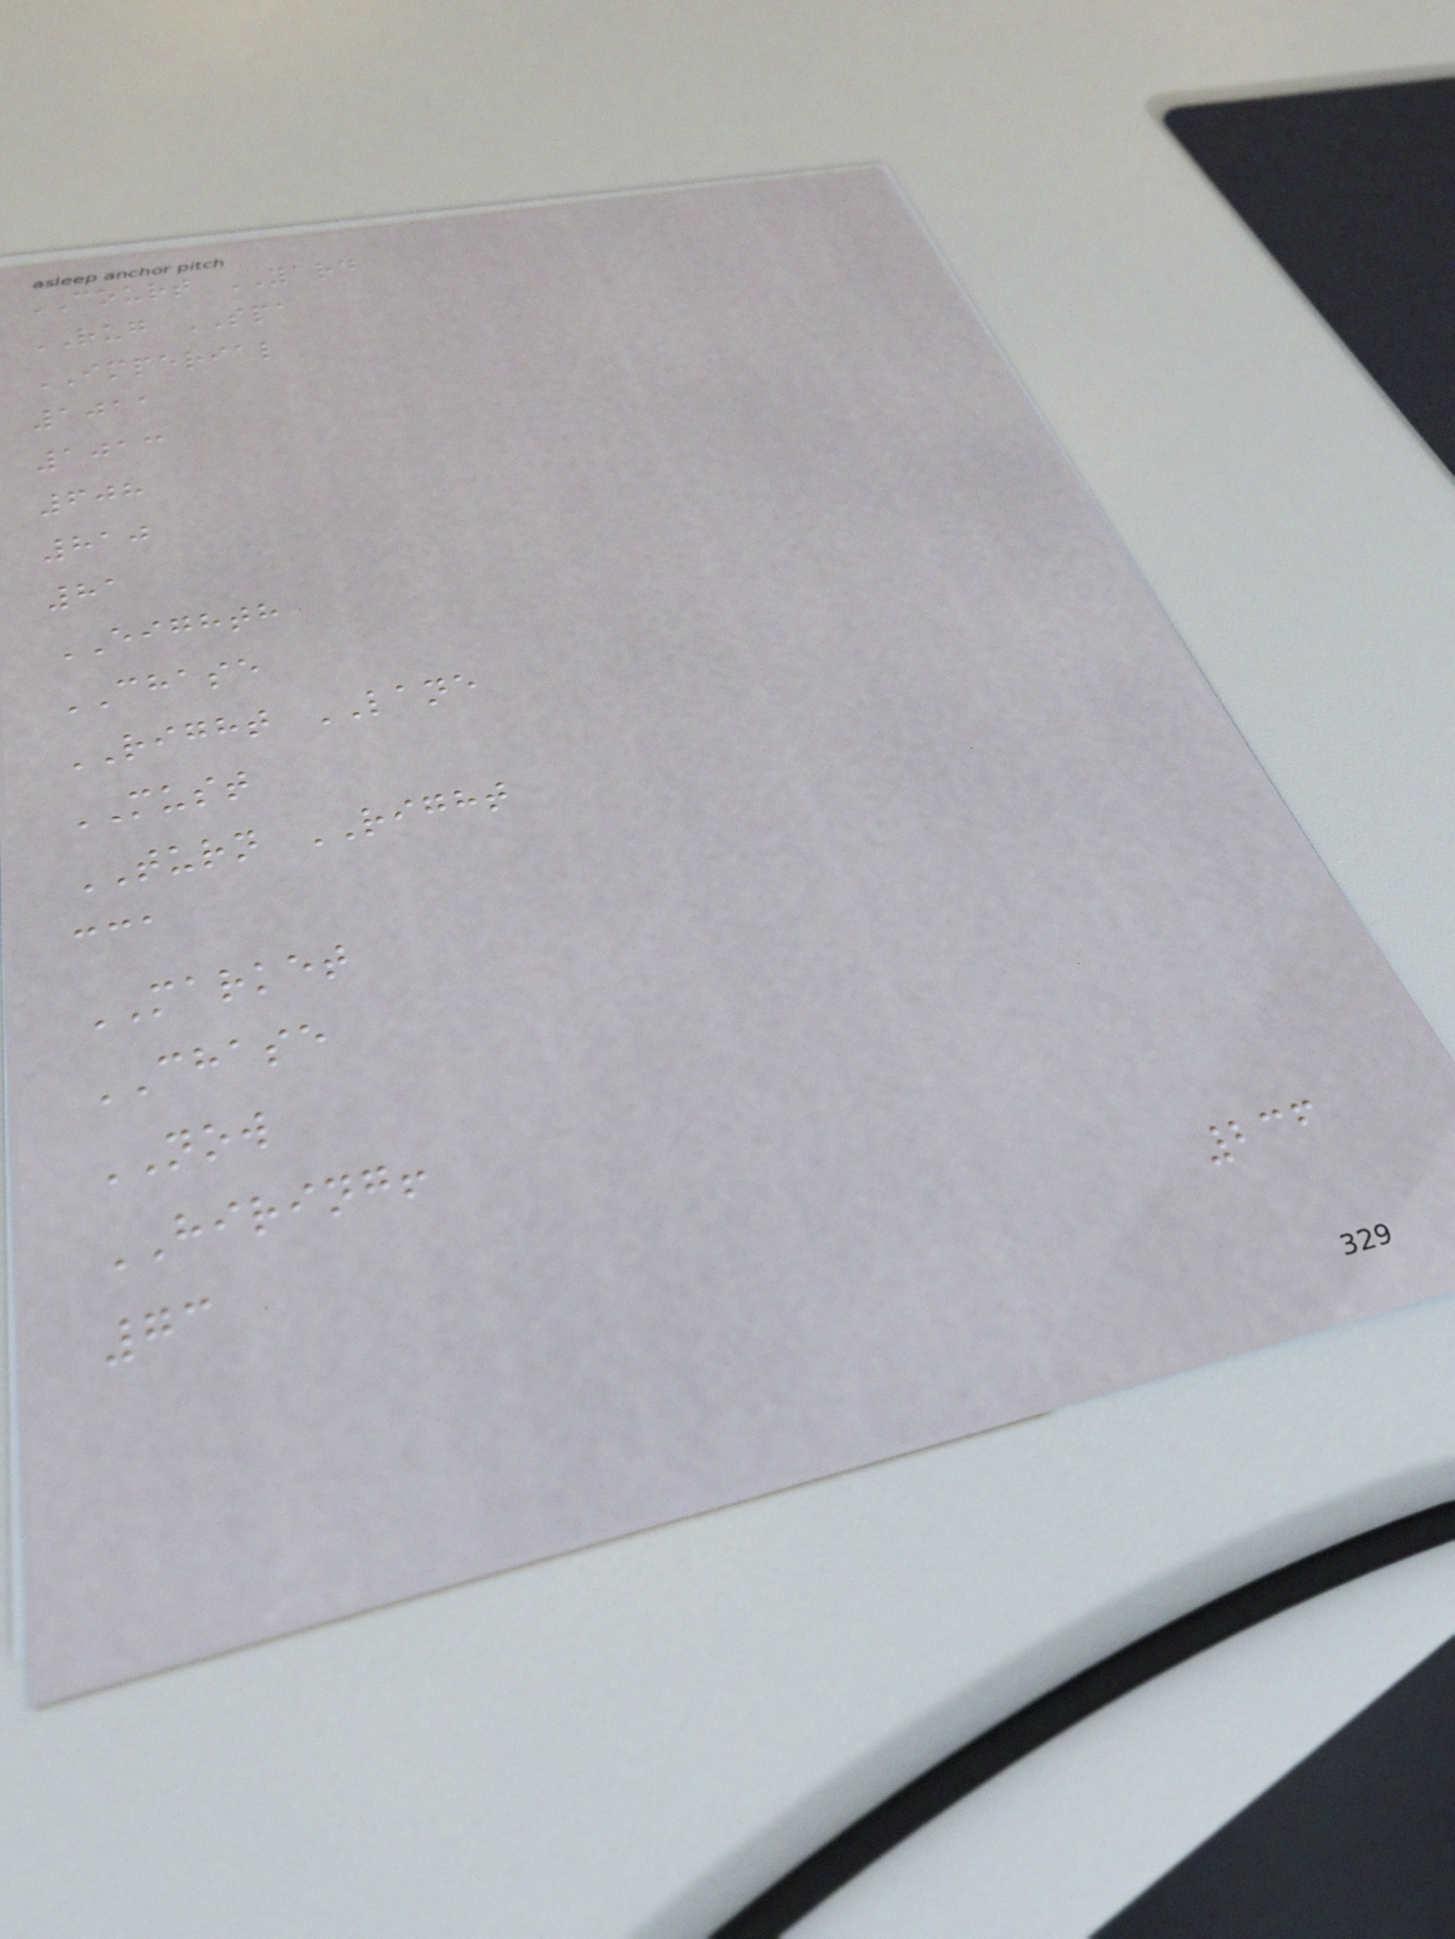COURT YARD
RUG SPA
IMPERIAL
1011
1013
608
810
81
EIGHTH
CHASE
RIGHT LANE
MUST
TURN RIGHT
cca
MARKET
CHASE
NOW
HIRING!
73
236
